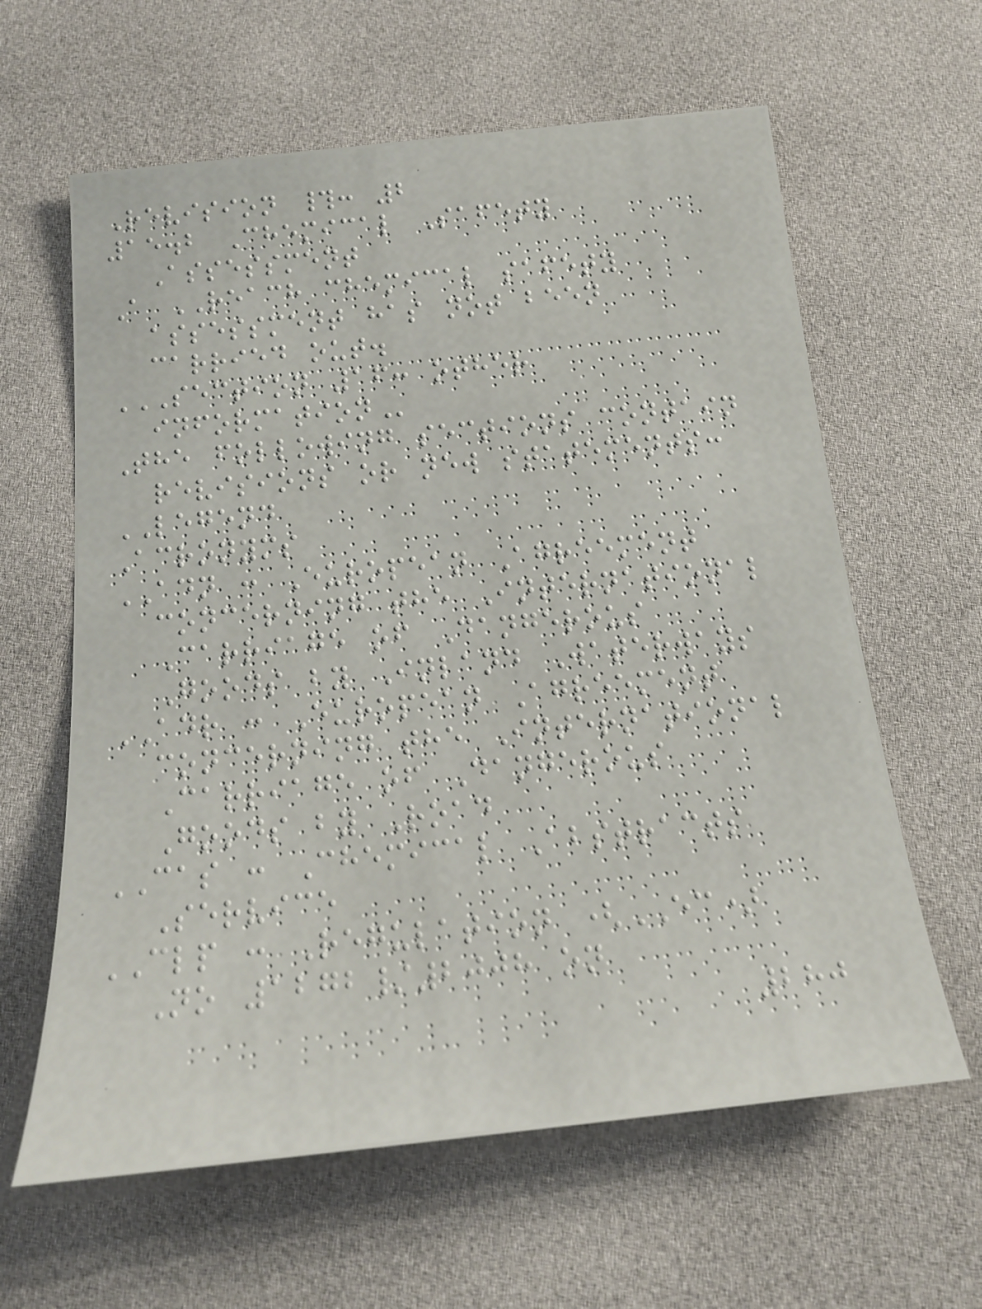Revision #: 2
15.2 Chemical Safety
Assessment
A REACH chemical safety
assessment has not been
carried out.
SECTION 16: OTHER
INFORMATION
The following sections contain
revisions or new statements:
LEGEND
Acronyms
ADN : European Agreement
concerning the International
Carriage of Dangerous
Goods by Inland Waterways
ADR : European Agreement
concerning the International
Carriage of Dangerous
Goods by Road
CAS : Chemical Abstracts
Service
CLP : Regulation (EC)
No 1272/2008 on
280
